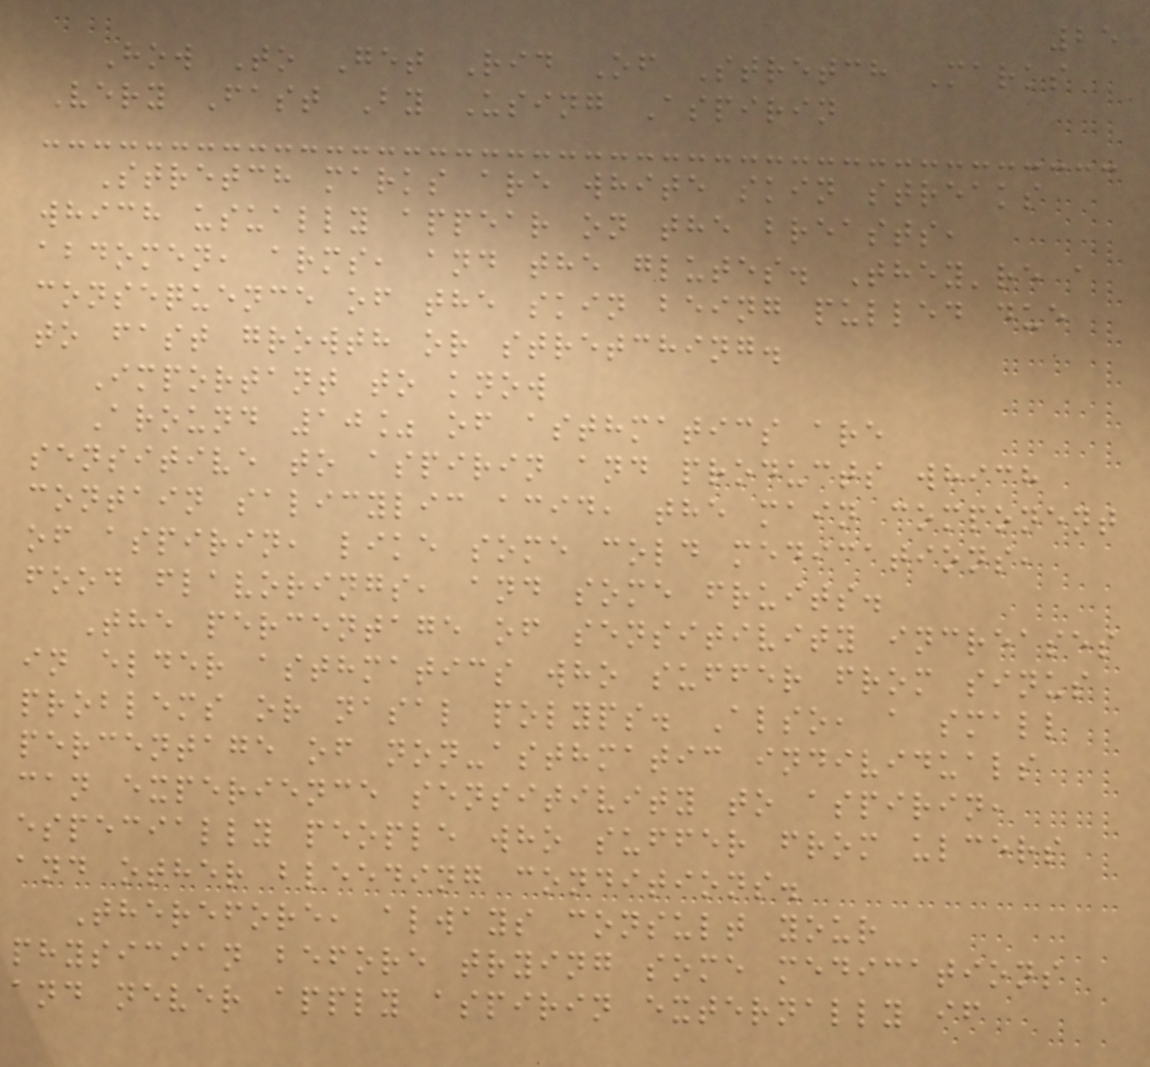25
How To Get Rid Of Stretch Marks
Very Fast By Using Aspirin
Stretch marks are white skin streaks
which usually appear on the breasts,
abdomen, arms, and the glutes. They're a
consequence of the skin being pulled due
to fast growth or stretching.
Important to know
Around 10% of asthmatics are
sensitive to aspirin and products which
contain salicylic acid, the main component
of aspirin, like some cold medications,
food flavorings, and some fruits.
The percentage of sensitivity increases
in elder asthmatics who suffer from sinus
problems or nasal polyps. Also, a small
percentage of non-asthmatic individuals
can experience sensitivity to aspirin,
especially people who suffer from ulcers
and other bleeding conditions.
Therefore, always consult your
physician before trying some medications
and never apply aspirin externally if
